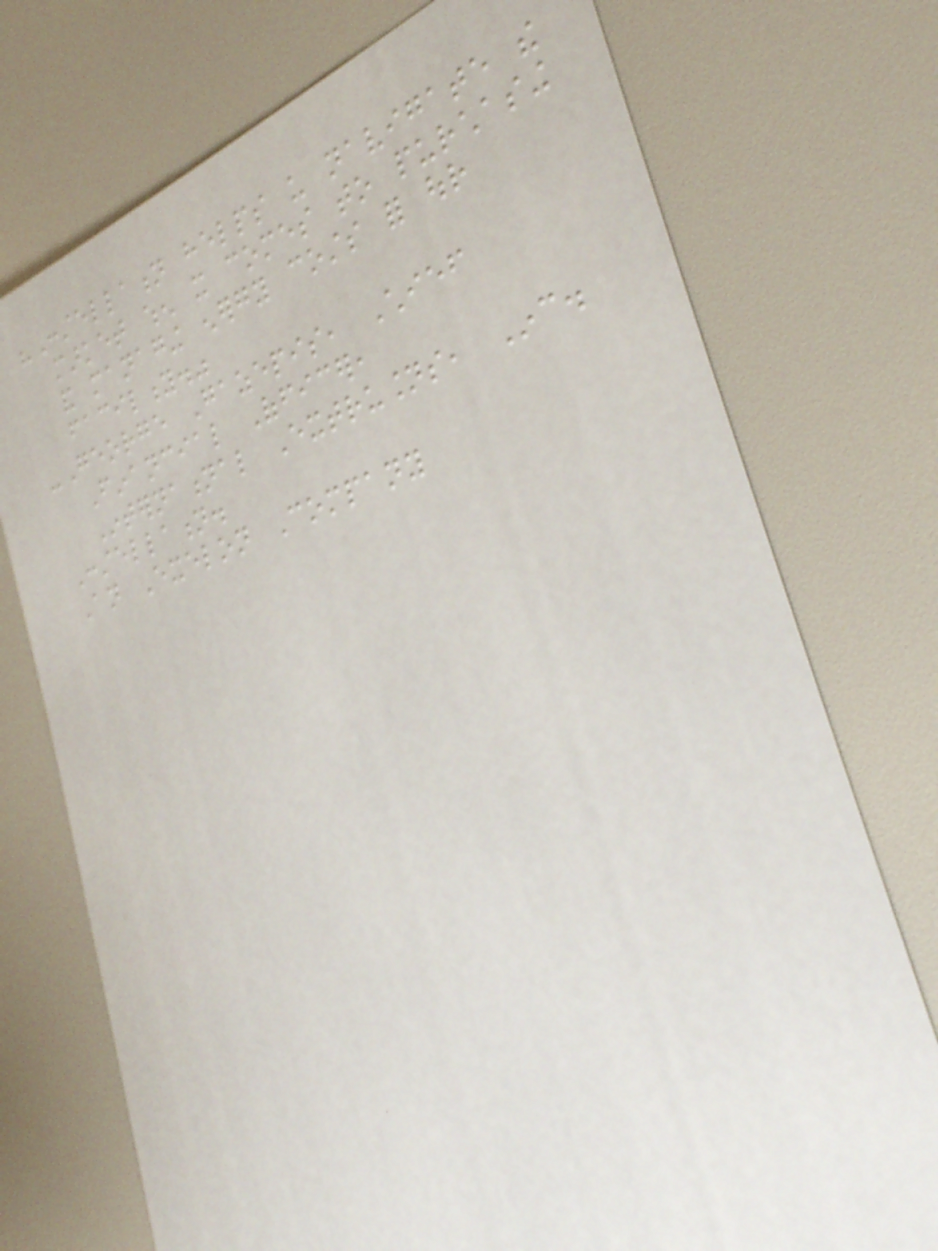"Constellation helps us navigate the
market when it comes to purchasing
and managing energy costs for our
facility."
-George Gazepis, Chief
Financial Officer,
International Extrusions, Inc.
Constellation.
An Exelon Company
